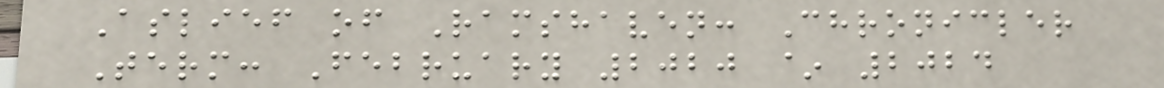Aslief of Ramshaven: Chronicler
Term: February 2020 ~ 2024
